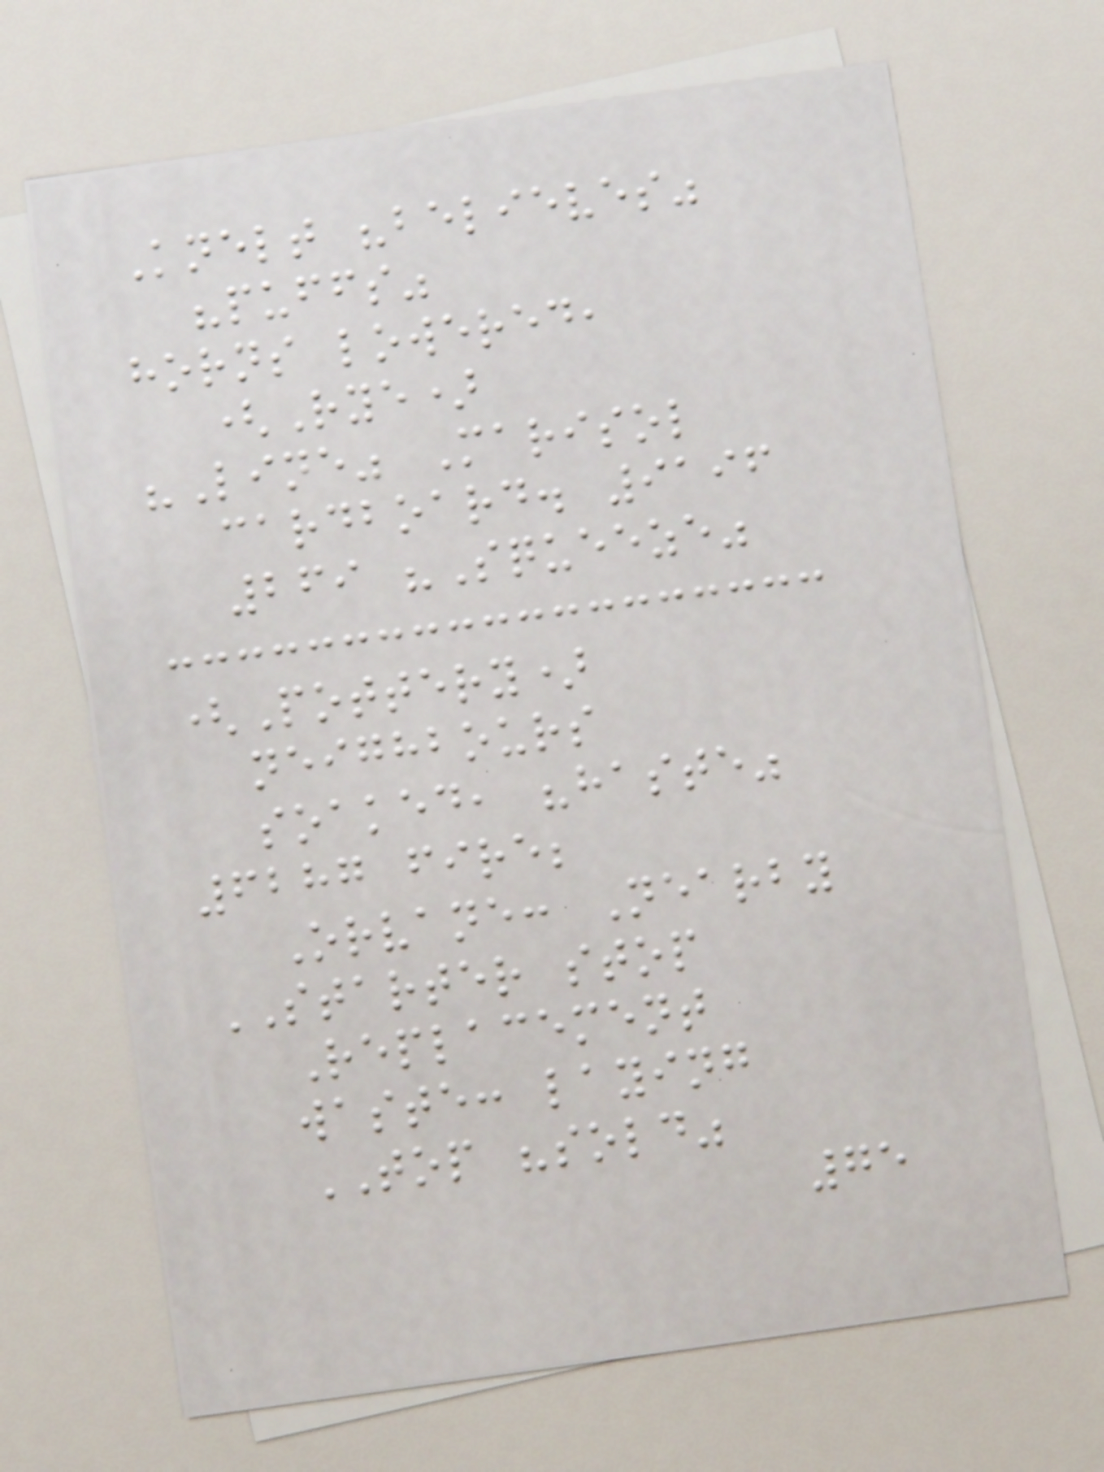Knelt "believes"
"puffs"
horns lowered,
(Rye)
"Line" Marisol
cardboard. 9196
269 "Squeeze"
(Pottery)
neighbours
soaked, "haste"
6287 fire;
Orvane: Nearby
STARTER stop
Replacement
waste: laying
TOP "sold"
75
